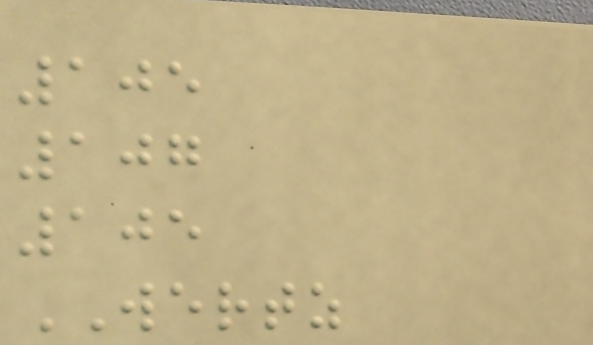105
107
105
WERTZ
